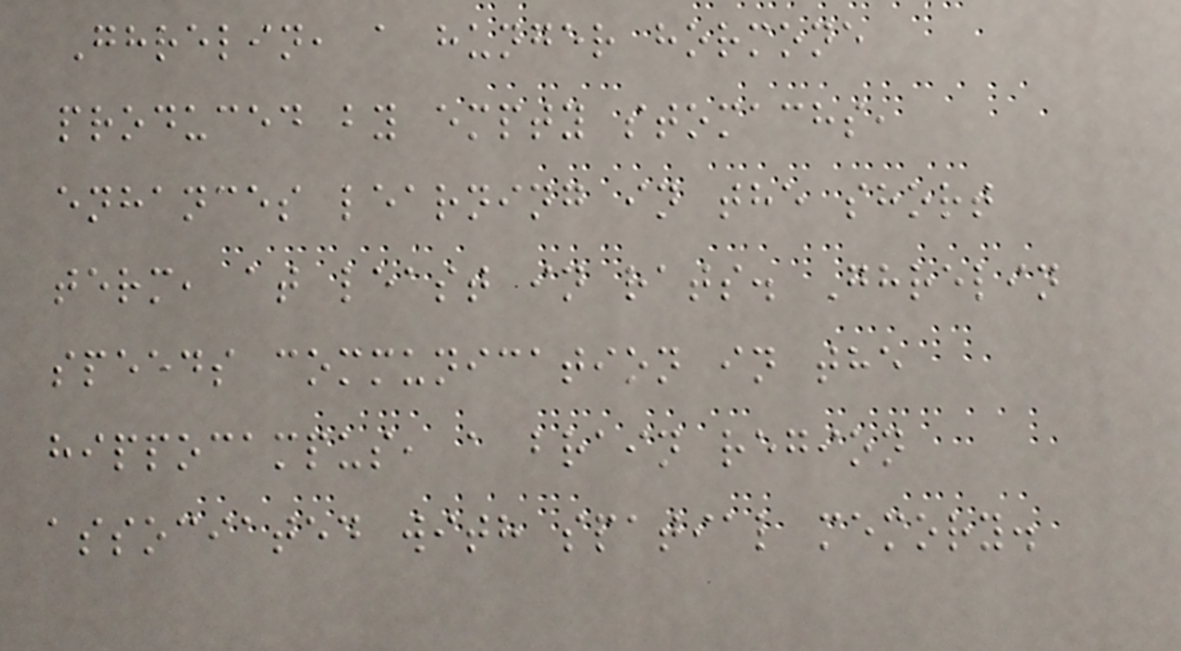Ghrelin, a hunger hormone
produced by empty stomachs,
enhances learning in the short
term, at least in rats. Ghrelin
speeds communication in the
hippocampus, a brain region
associated with spatial memory.
